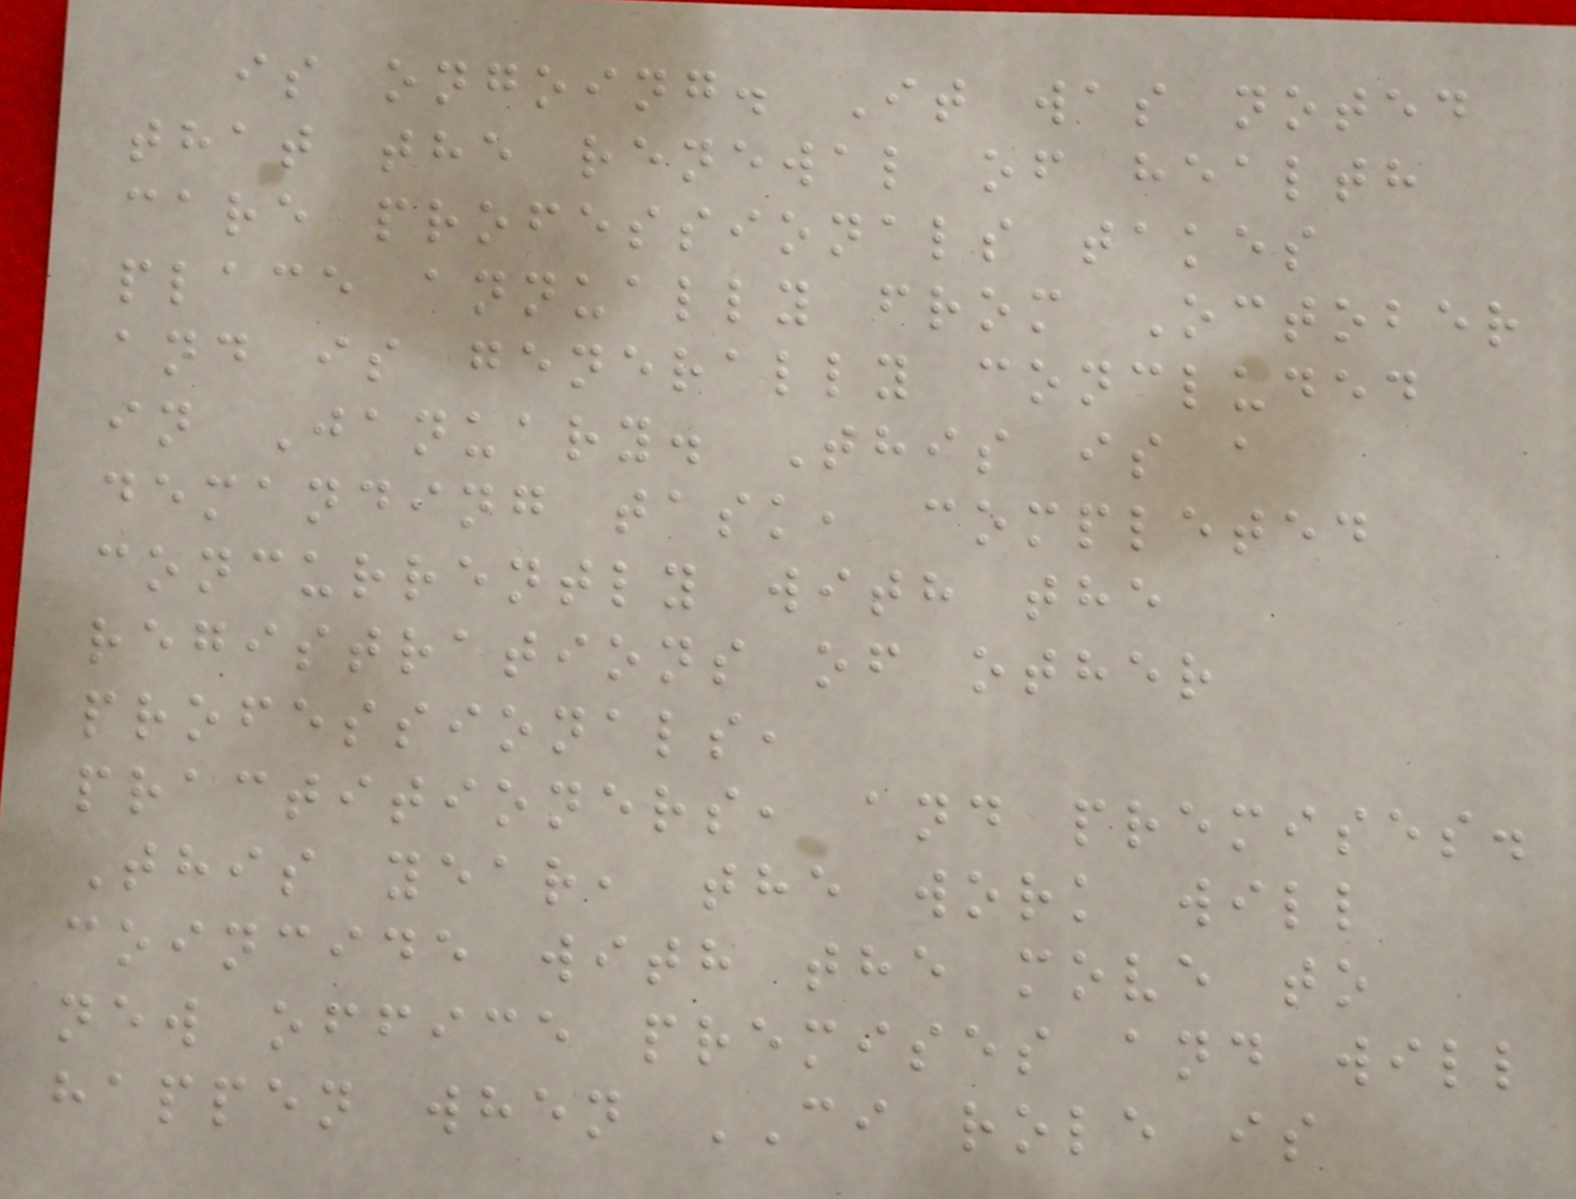is ongoing. It was noted
that the renewal of health
care professionals takes
place annually from October
and is generally concluded
in January. This is a
demanding task, completed
concurrently with the
registrations of other
professionals,
practitioners, and premises.
This year, the work will
coincide with the move to
new office premises and will
happen when CI role is
